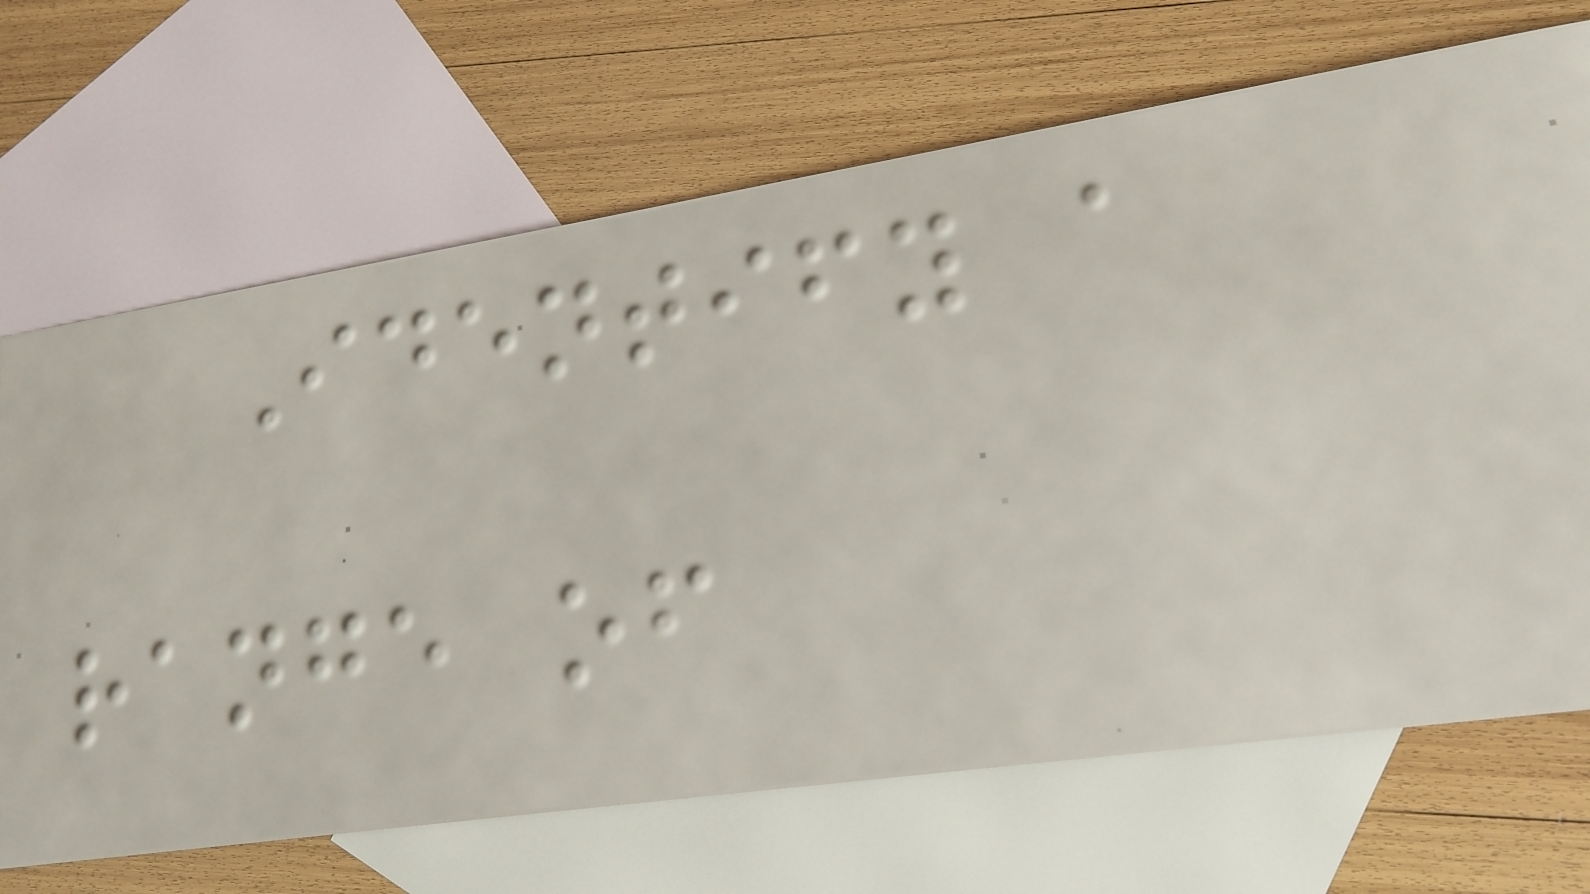Identify a
range of
